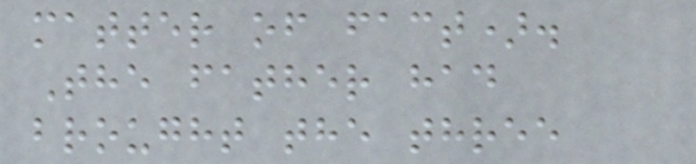matter of fact).
The father had
brought the three
